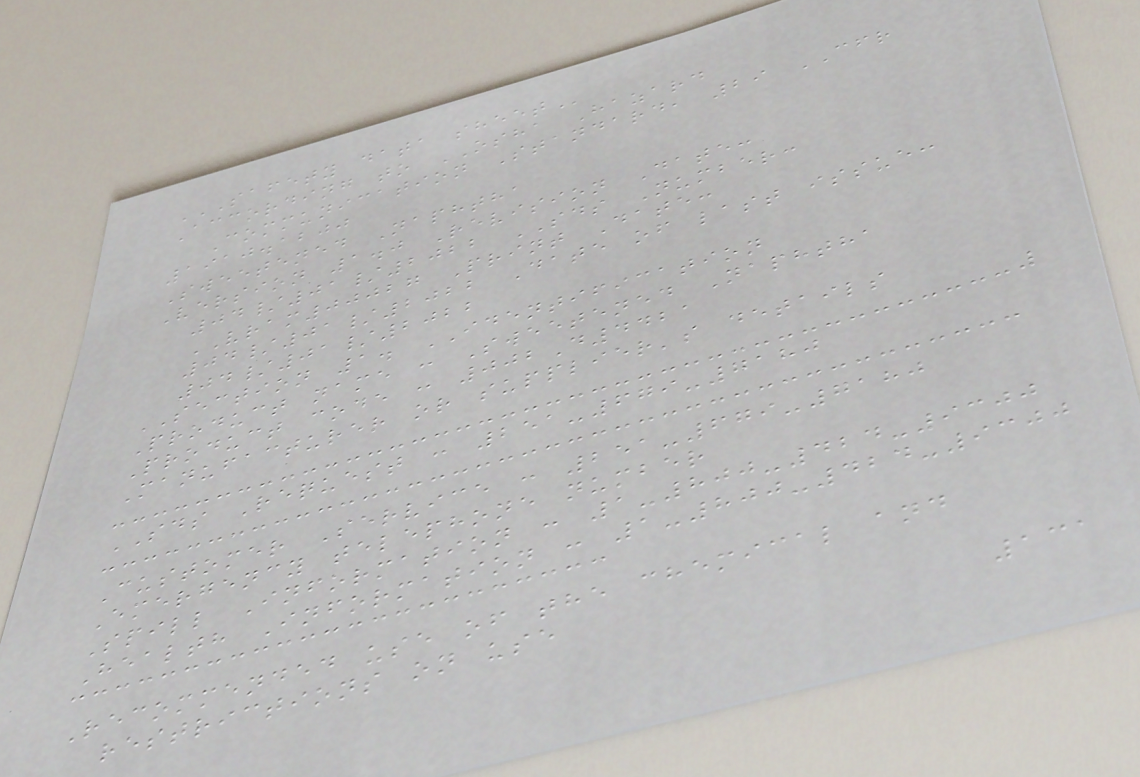SAFETY DATA SHEET
According to OSHA Hazard
Communication Standard, 29 CFR
1910.1200
Sweetened Naphtha
Version 1.0 Revision Date:
04/01/2022 SDS Number:
VRAM00027 Print Date:
04/01/2022 Date of last issue:
04/01/2022
SECTION 1. IDENTIFICATION
Product name : Sweetened Naphtha
Product code : 002D4421
Manufacturer or supplier's details
SDS Request : 251-679-7180
Customer Service : 251-679-7180
Emergency telephone number
Spill Information : 1-800-424-9300
Health Information : 1-800-424-9300
Recommended use of the chemical and
restrictions on use
131
